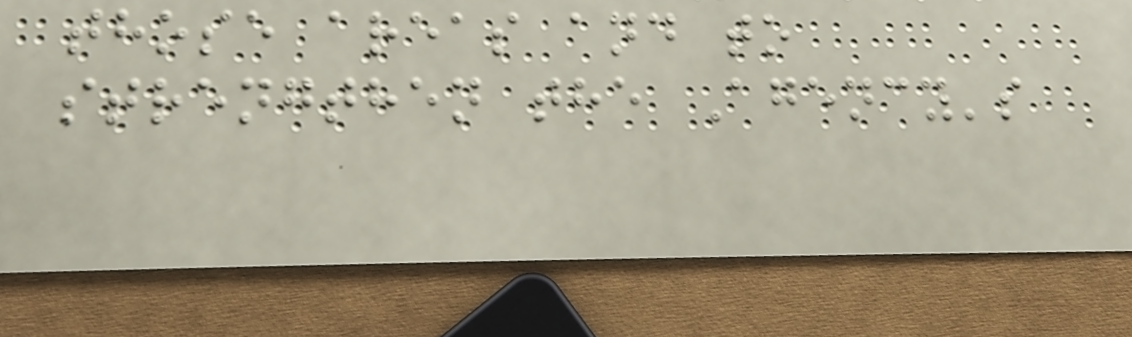those areas and to
strengthen the Agency's
